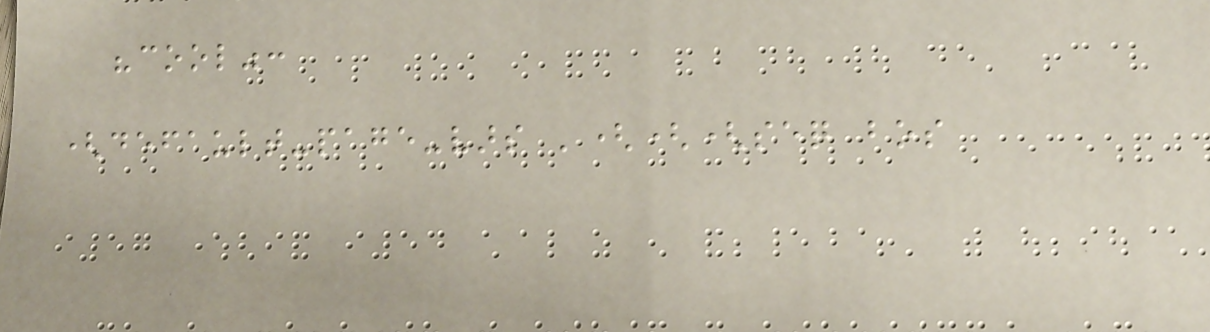"cool":
(default-page-vars '(((seq bos
